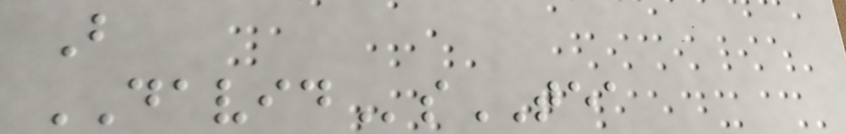B
DAVIDsTEA
